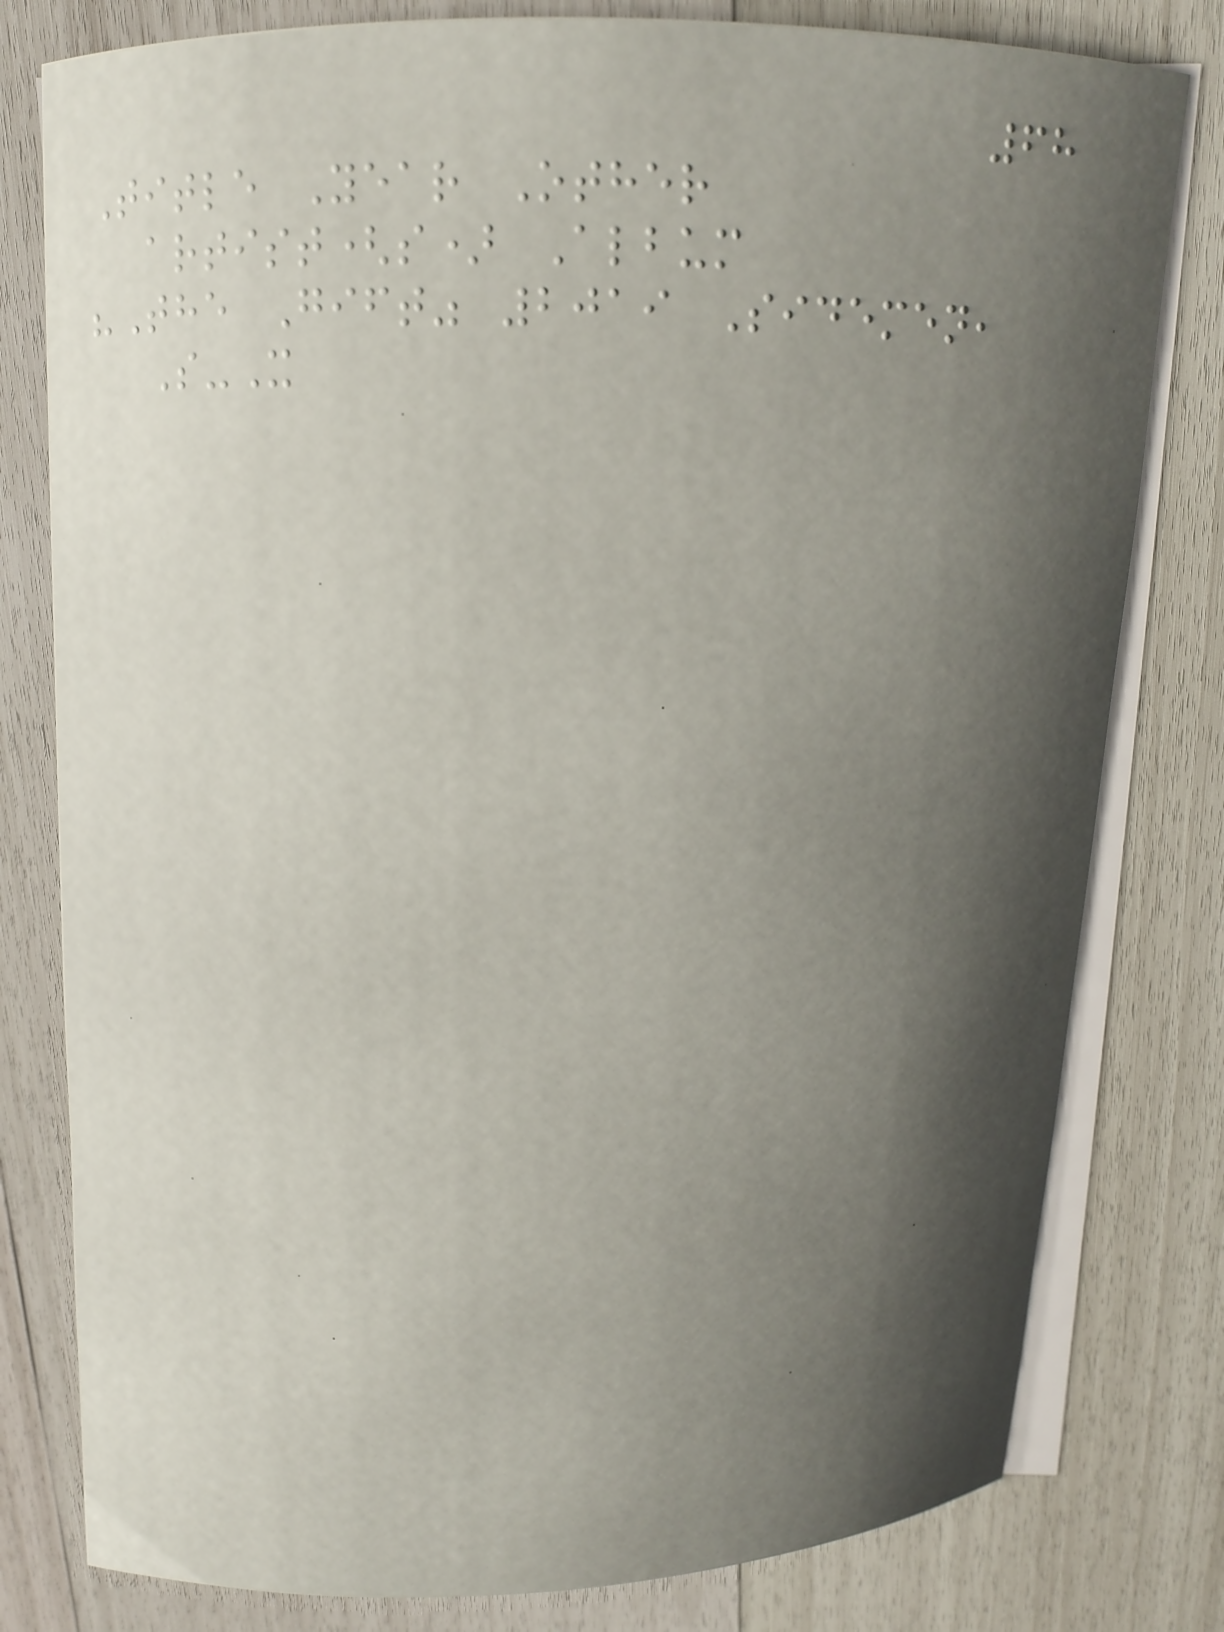68
Title Year Other
artist(s) Album
"The Gift" 2019 Sidemen,
S-X
